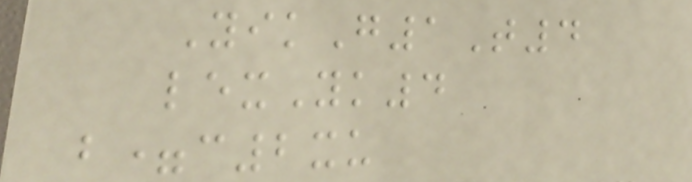YikG1T4
lexYk4
b=c2xu
